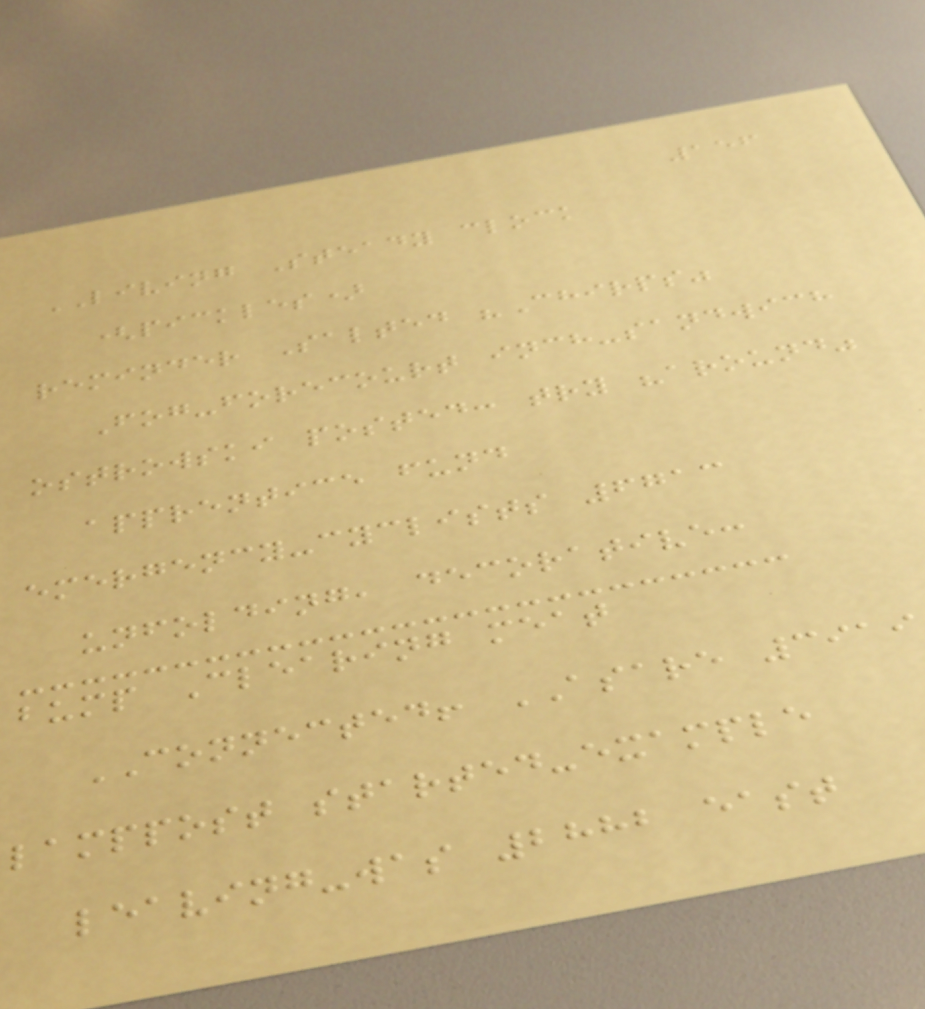156
LIVING Steady clock
(pickles)
reminder Salted "Chirps"
Fog-forecourt inch-sandwich
ostrowski posted: try "around"
apprentice fund
emergency-cyclists 6713
unfolding, decorative:
bump Clearing meat
CONNECTED! ASARE 3919
lamppost started-example
leaving-was 2882 east
